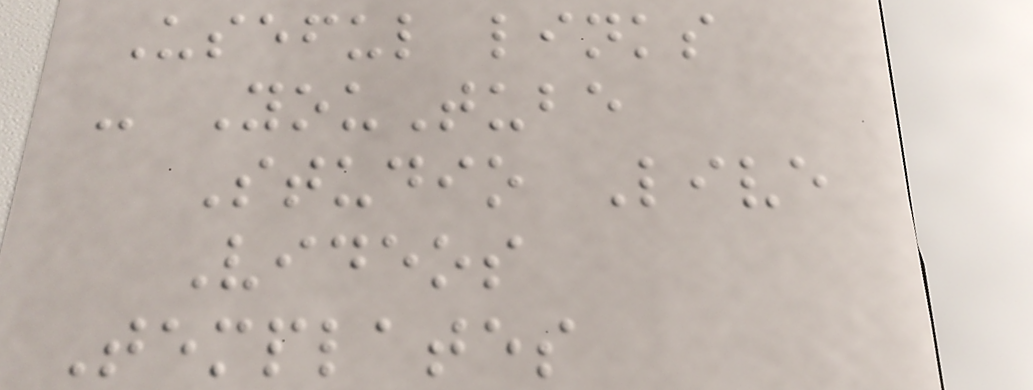Useful links
- YouTube
Studio Live
Videos
Templates
